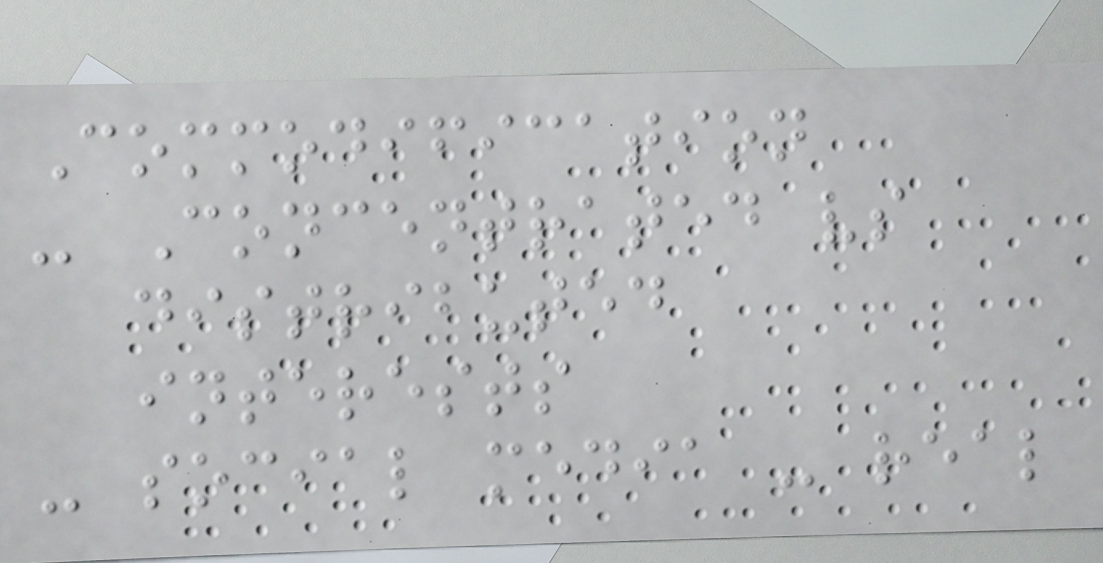Commodification
- Concentrated vs
distributed
interests
- social media - real
